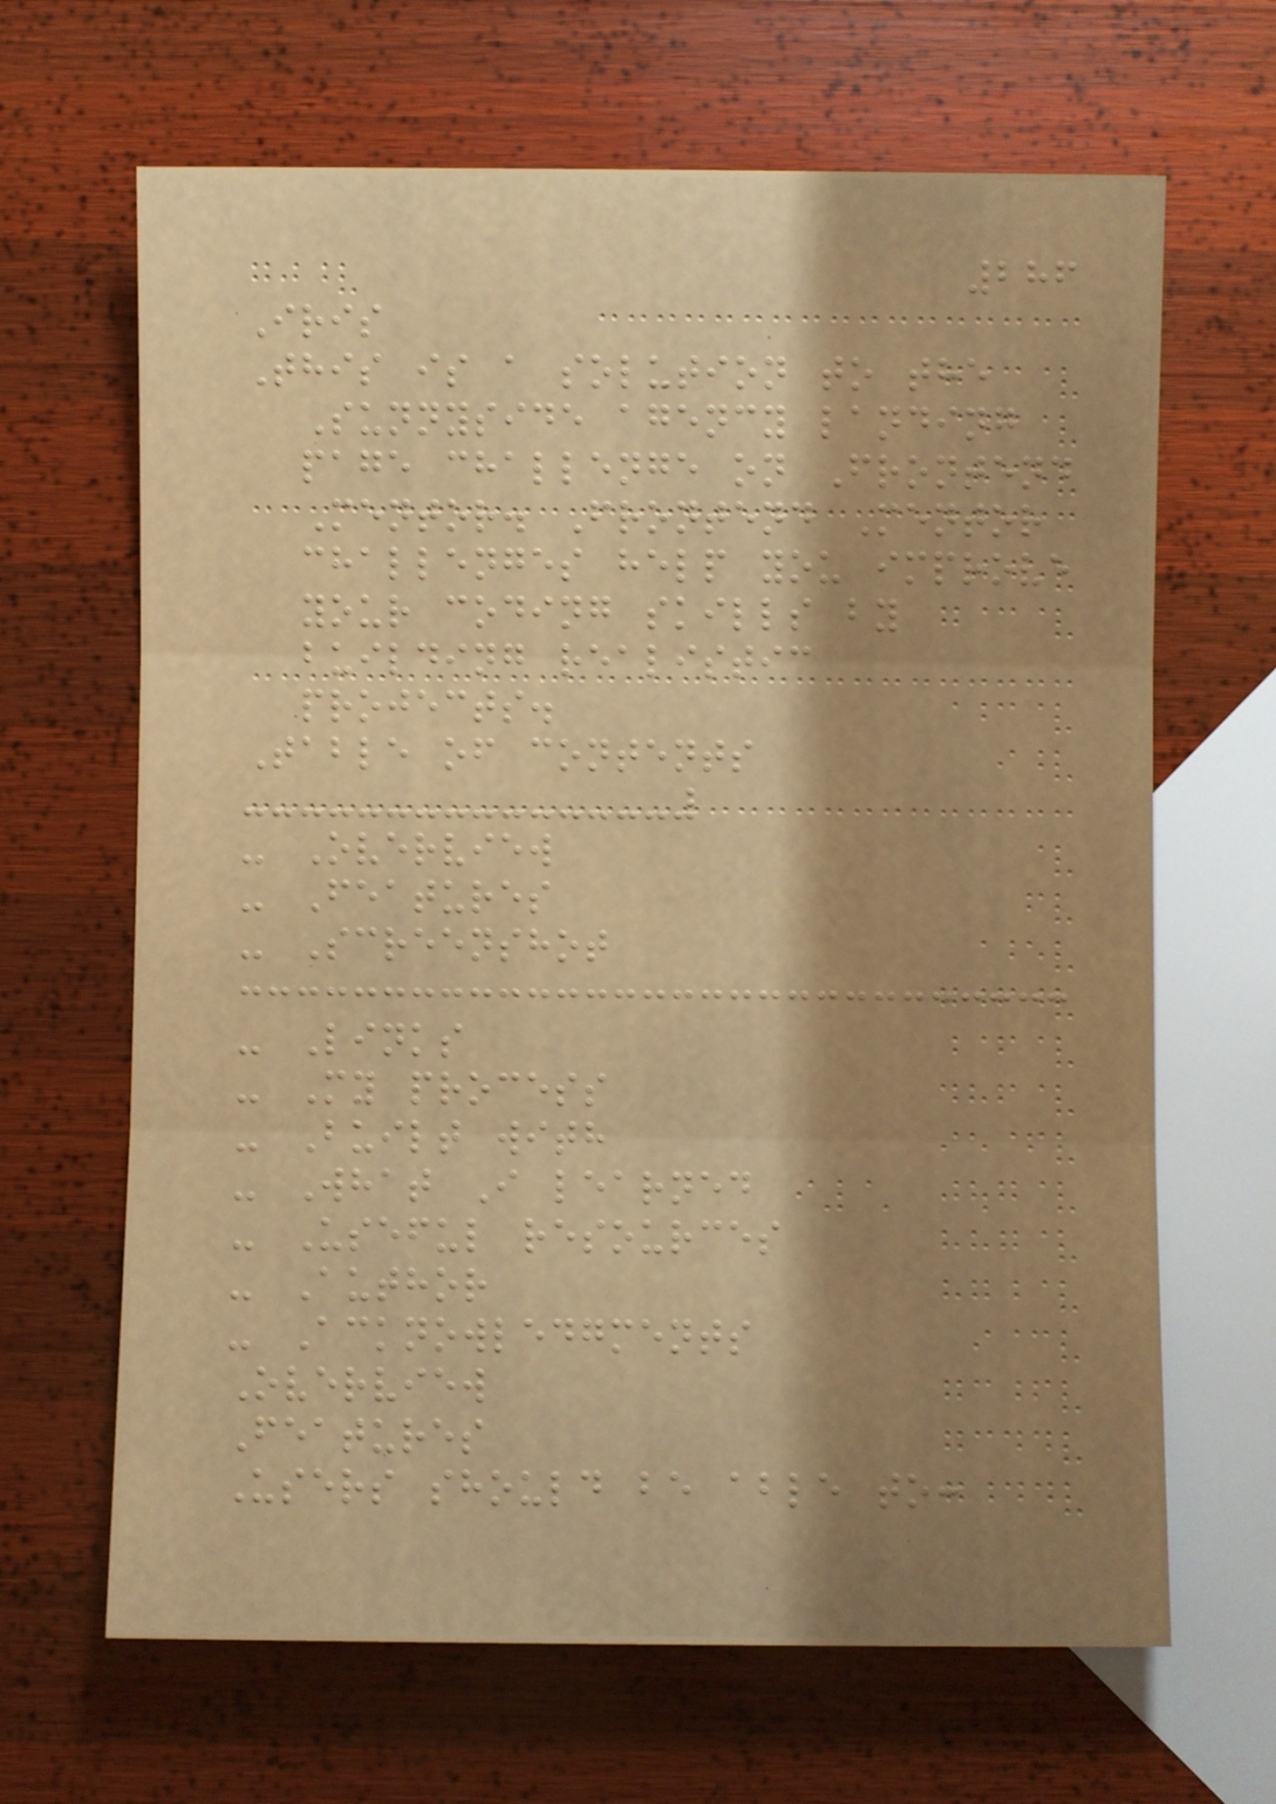286
Iris
This is a solution to the
Sunnyside agency landing
page challenge on Frontend
Mentor. Frontend Mentor
challenges help you improve
your coding skills by
building realistic
projects.
Table of contents
- Overview
- Features
- Screenshot
- Links
- My process
- Built with
- What I learned
- Useful resources
- Author
- Acknowledgments
Overview
Features
Users should be able to:
